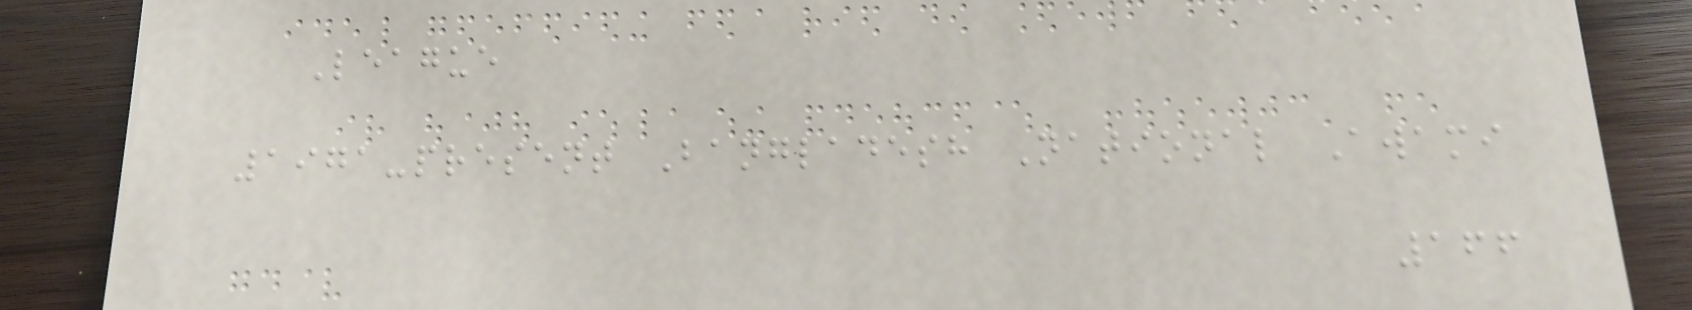League
1971-present Bangladesh National Awami
166
